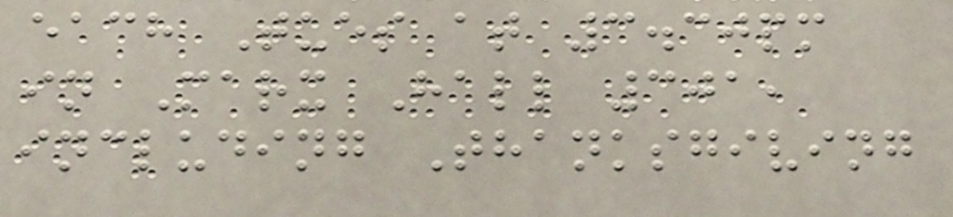each Tues at 3.30pm
in Marx Hall 301,
including Thanksgiving
